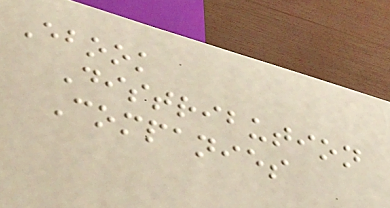Ebook
Distribution
Companies
